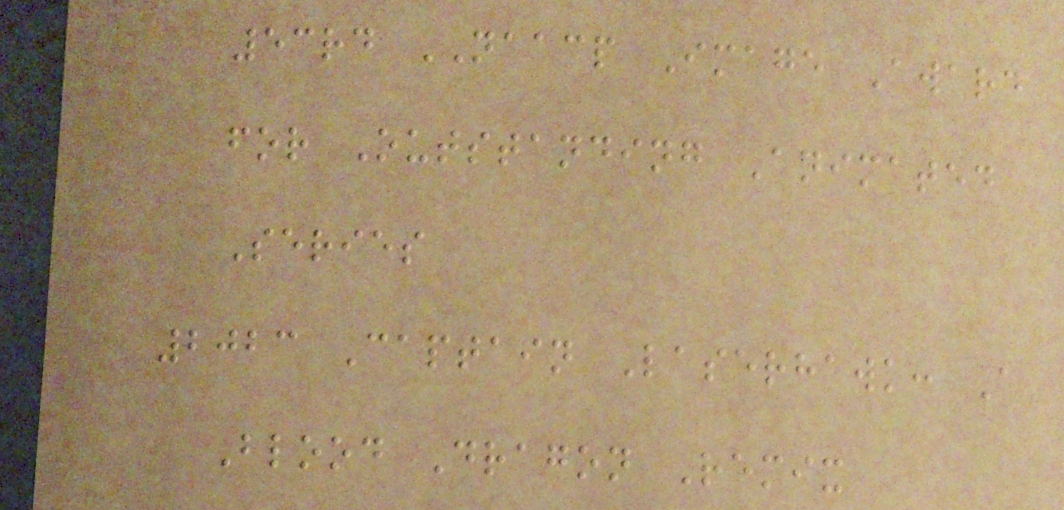53rd NAACP Image Award
for Outstanding Animated
Series
2023 Captain Laserhawk: A
Blood Dragon Remix
